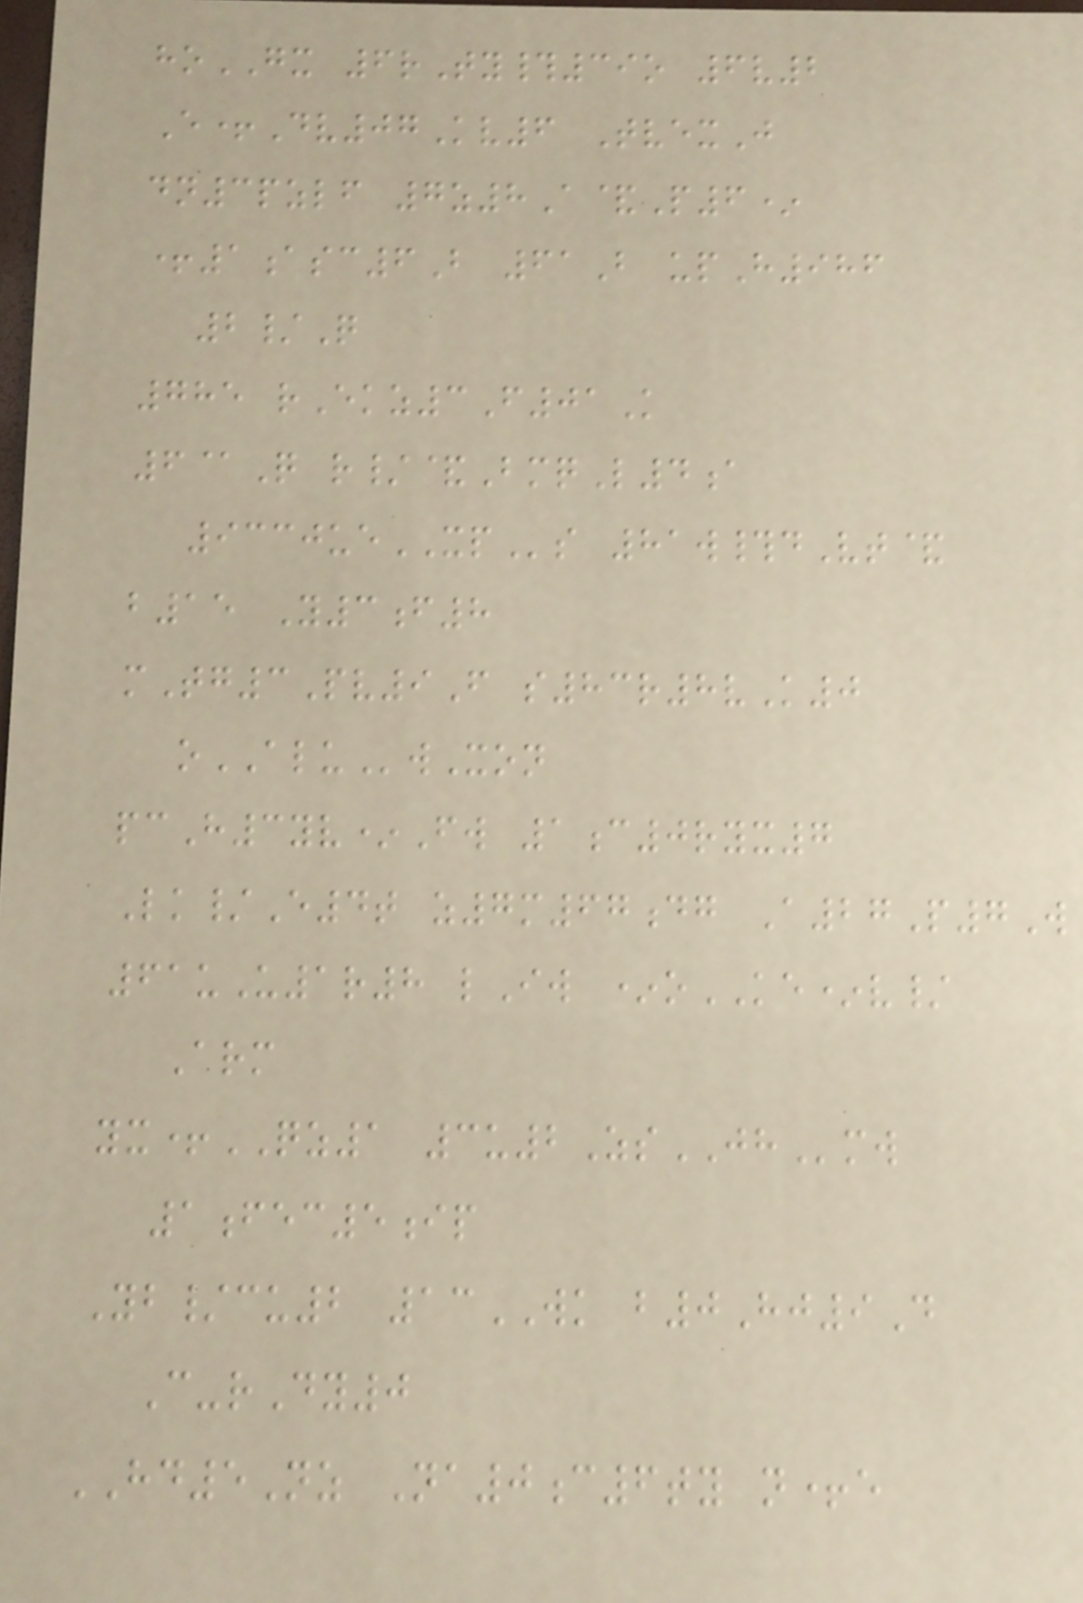hoGX 6rTy#39o 6v2
E+Dv07Kv6 TvexJ
dn3pzlf 7z8A&P6*
+1asc6B 61B upH986
2/Q
785 rEkz3F01K
6@Q r/&BmqL4a
9330ueXPs 81w#dVt&
b15 Y3f8
mTg3Pv9F s83r8vK0
oALUwXon
pcH3yv*Fw 1c0ryx7
Lk/E4t z7m67dg A27P7W
61uU1r8 lIw *oKE*v/
Arm
yx+QZ1 3u2ZsJHmw
1fec5ip
Yb/cu2 13WK b0Hj9D
C-rDy0
HD5Nz Na0c6ty n+e
